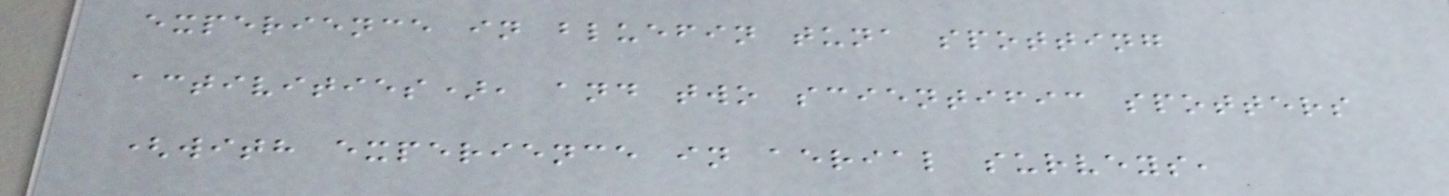experience in bluefin tuna spotting
activities), and two scientific spotters
(with experience in aerial surveys,
